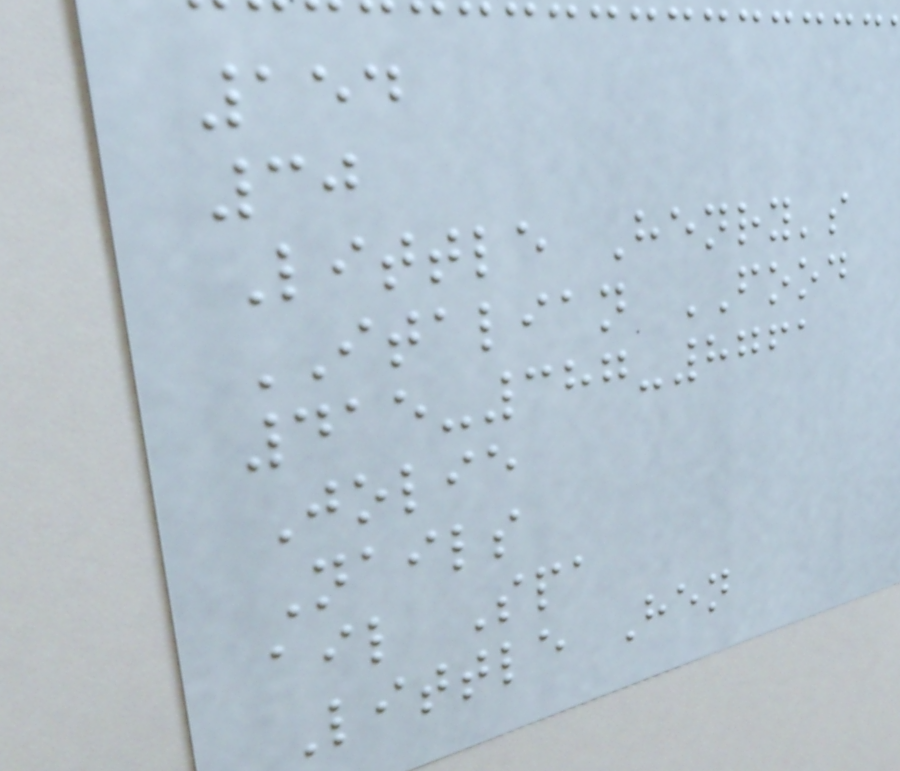154
30
Little Henry's
ITALIAN FOOD
415-387-8761
Jolie
Nails
ail Spa
Little Hen
